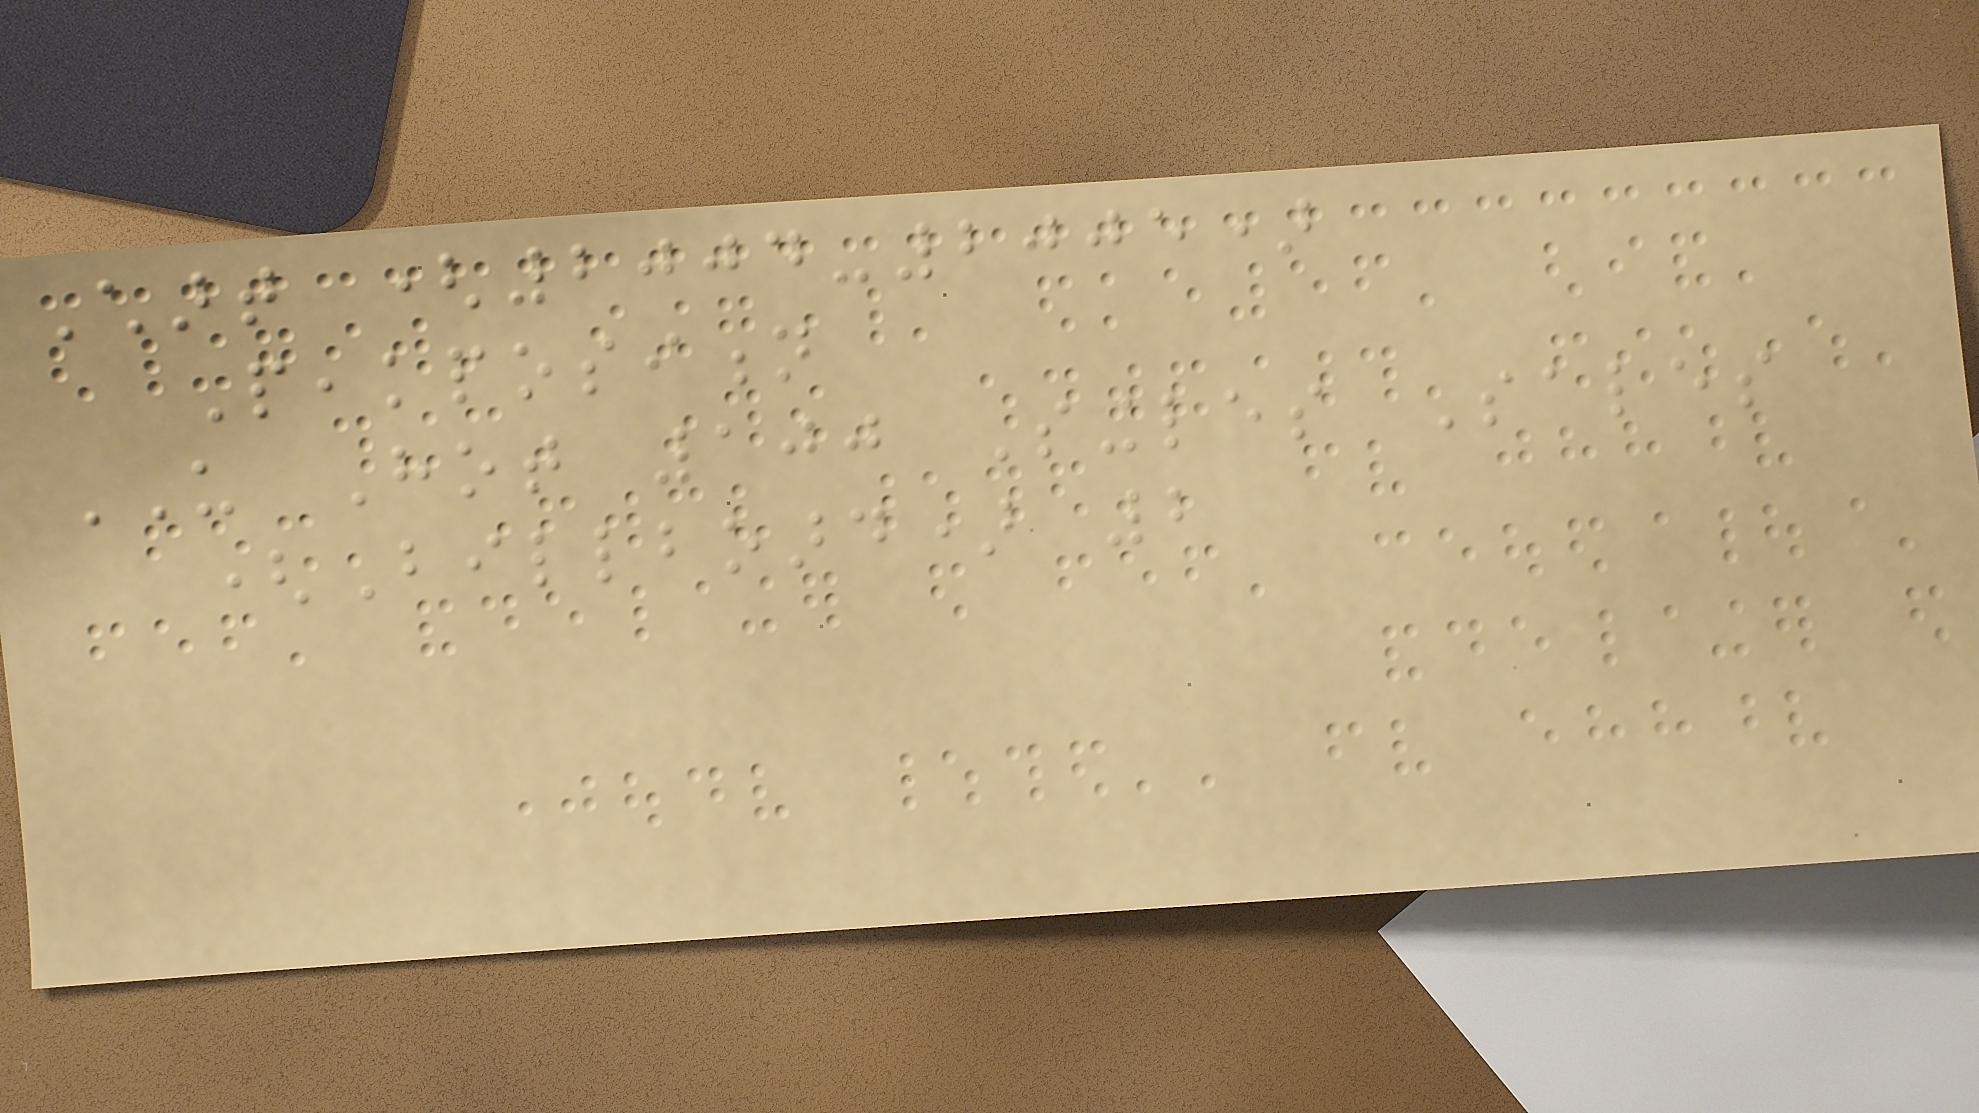Chart (2004-2005)
Peakposition
US Hot 100 Singles Sales
(Billboard) 2
